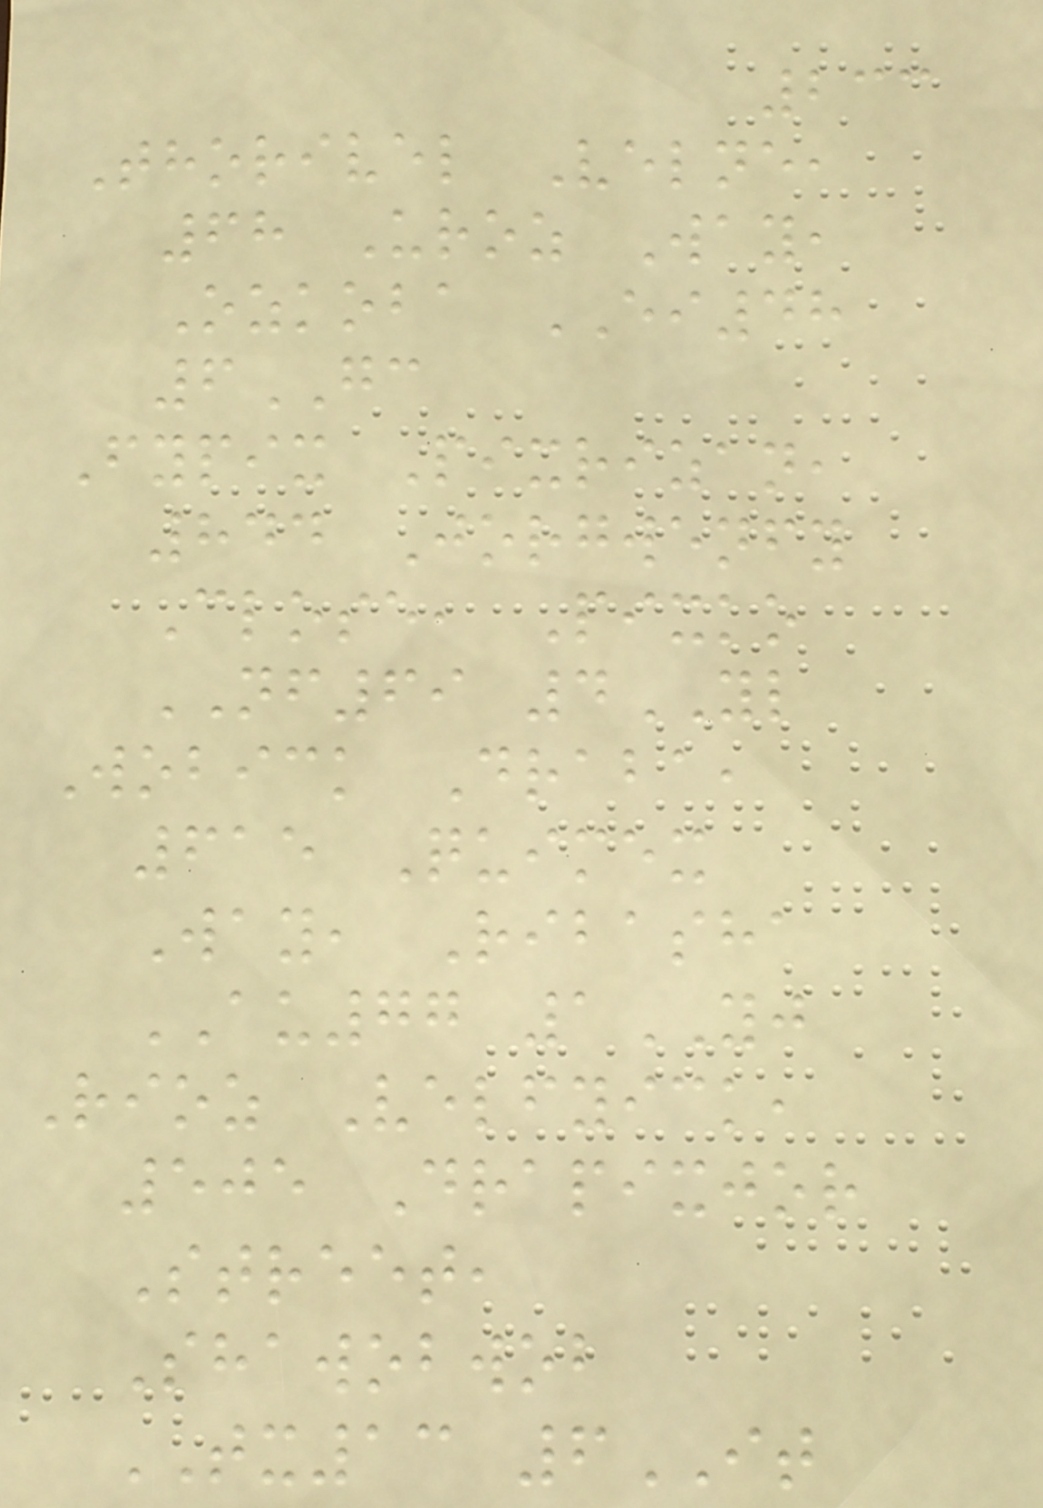233
Thorivel Velne,
68 Uroz Way,
Ozkoba EI48
6GC
Fypix Pixrizan,
844 Jorgwenfy
Close, Pixko
NF69 4YL
Wobick Draba,
615 Quimex
Way, Ribasha
AU77 1YJ
Rioz Velfyick,
505 Drapixjor
Street,
Shawobwob
TX13 6IT
